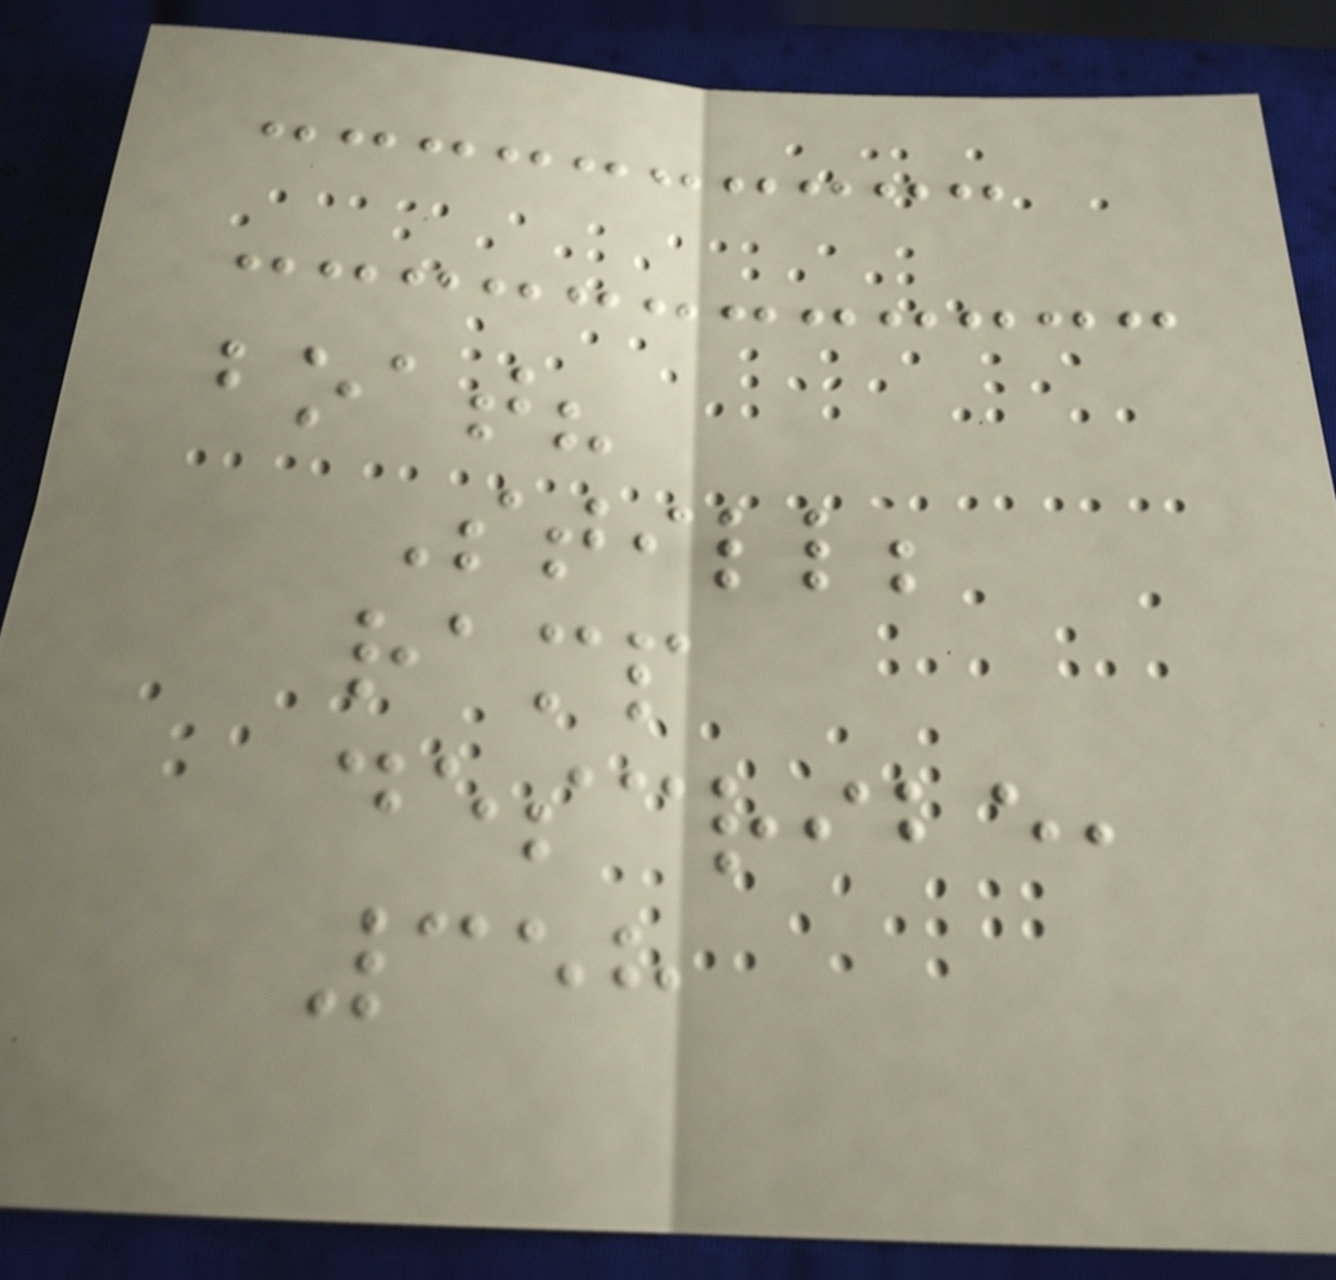boat?
Still;
ramp
describe,
358
